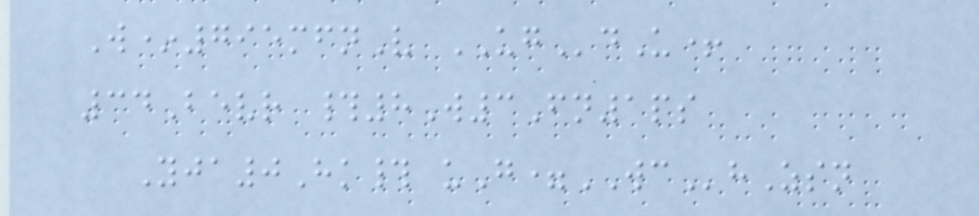W*795mfnV UGdU+
34Bevr #8W3Fn1ps
Yja0Hk# uG=WChZsn
